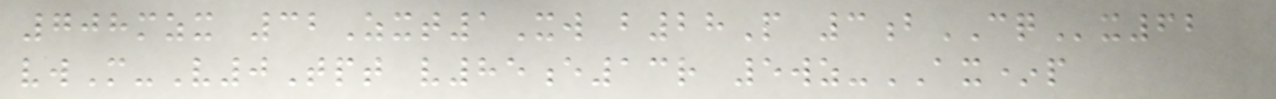708mzx 32Zxt1Xw b28P 3bCQx62
vwM-V0Tpt v85e13r 5wz-AX*p
